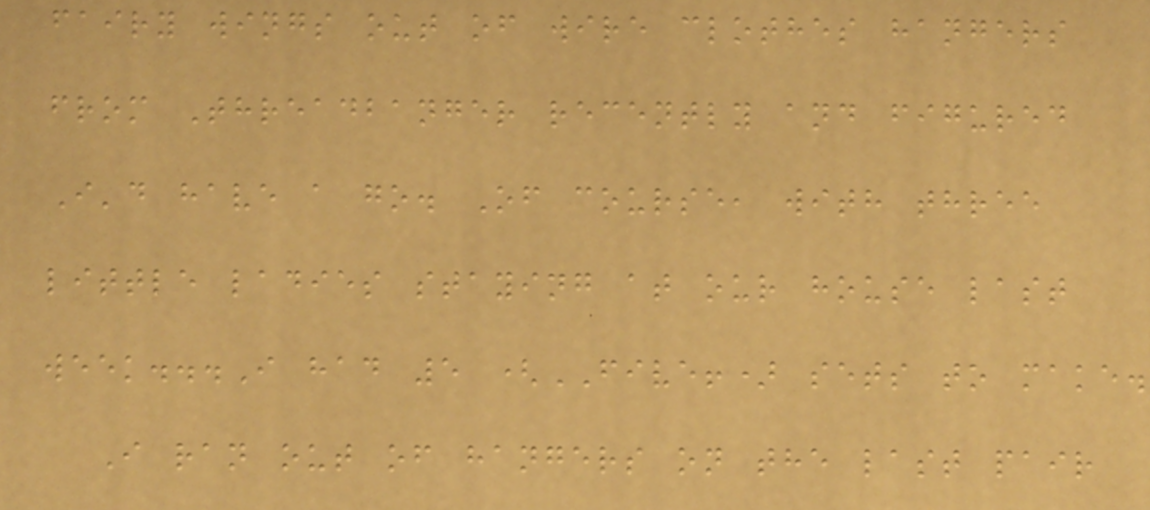fairy wings out of wire clothes hangers
from Threadbanger recently and figured
I'd have a go. Of course, with three
little ladies staying at our house last
week...I had 5 (FIVE!) sets to make.
I ran out of hangers on the last pair
